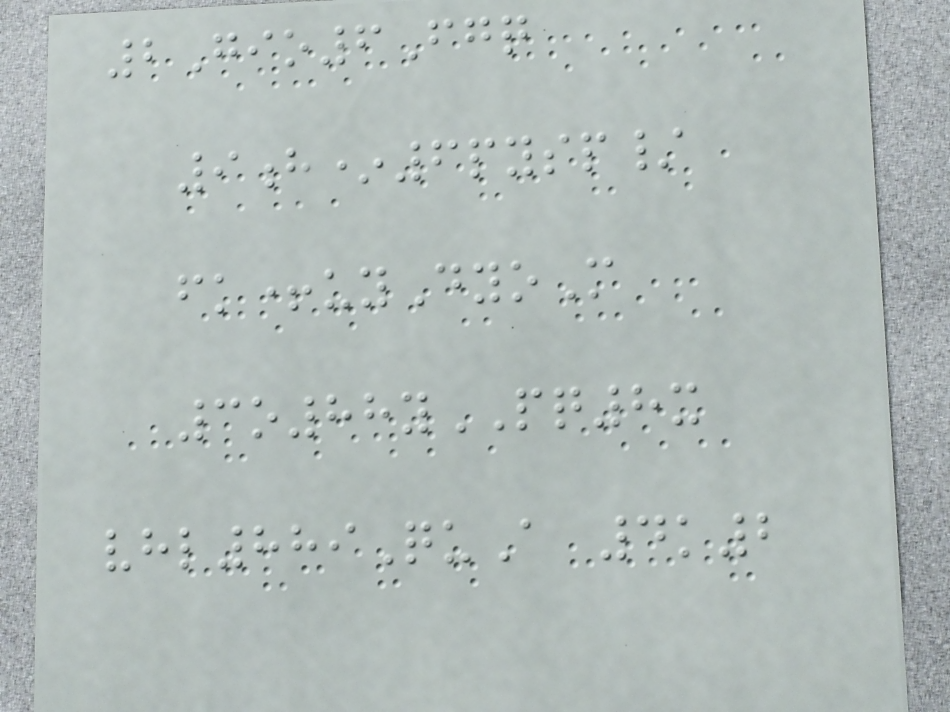2Gio6Fgq
9h*6pysp/
fk+uyDyoM
3o88yPQ8x
vhl889QuA 4k2
